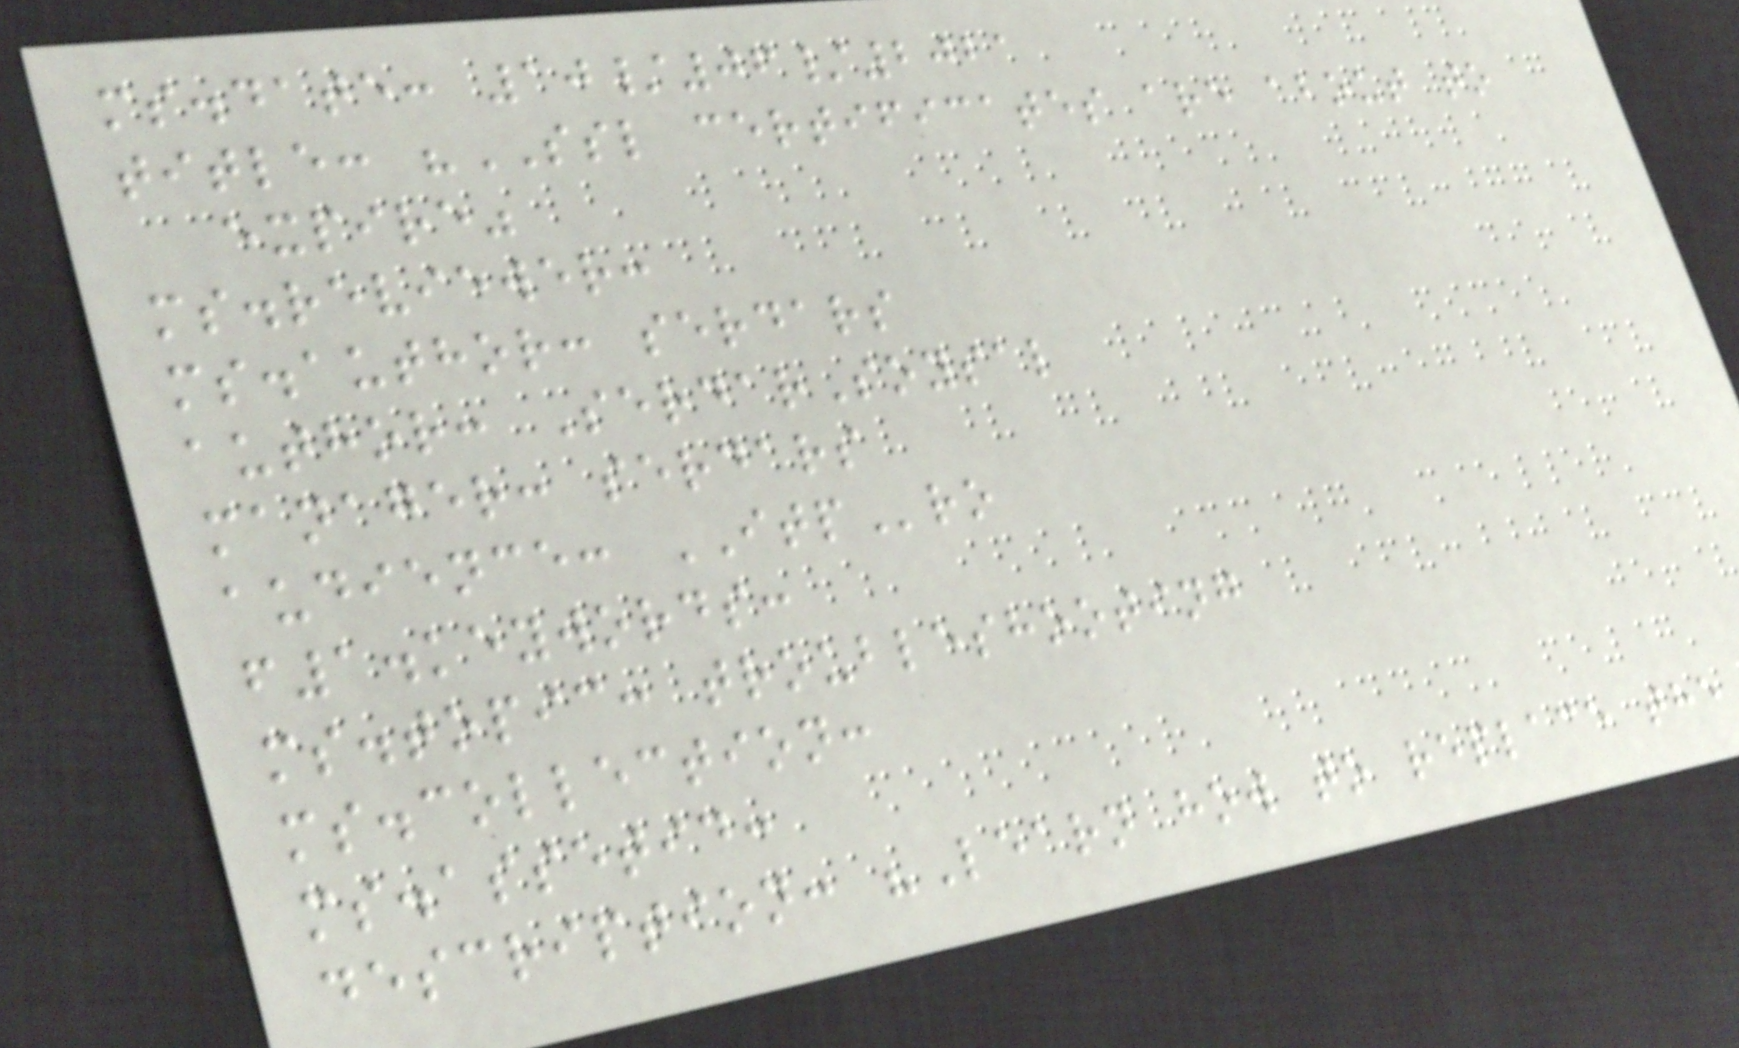ms.date: 10/06/2021
title: "SSL certificates are about to
expire"
ms.reviewer:
ms.author: serdars
author: SerdarSoysal
manager: serdars
audience: ITPro
f1.keywords:
ms.topic: troubleshooting
ms.collection:
ms.assetid:
description: "Learn how to replace the
